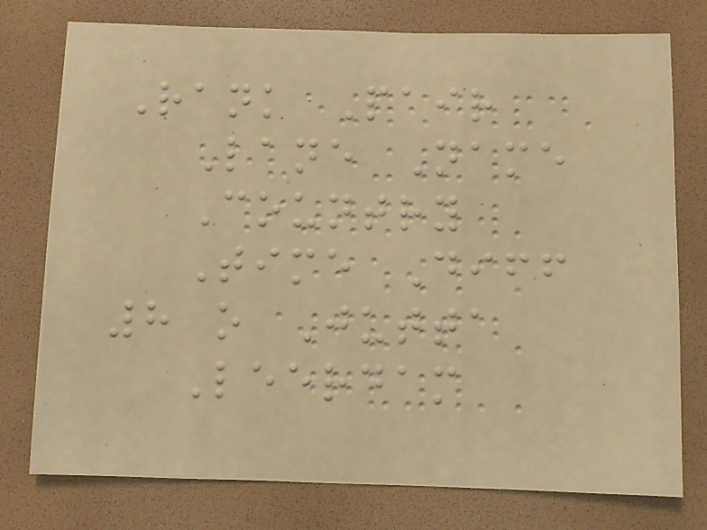Rank Pair
Lane Name
Country
Time Diff
8 o Jutta
Leerdam
